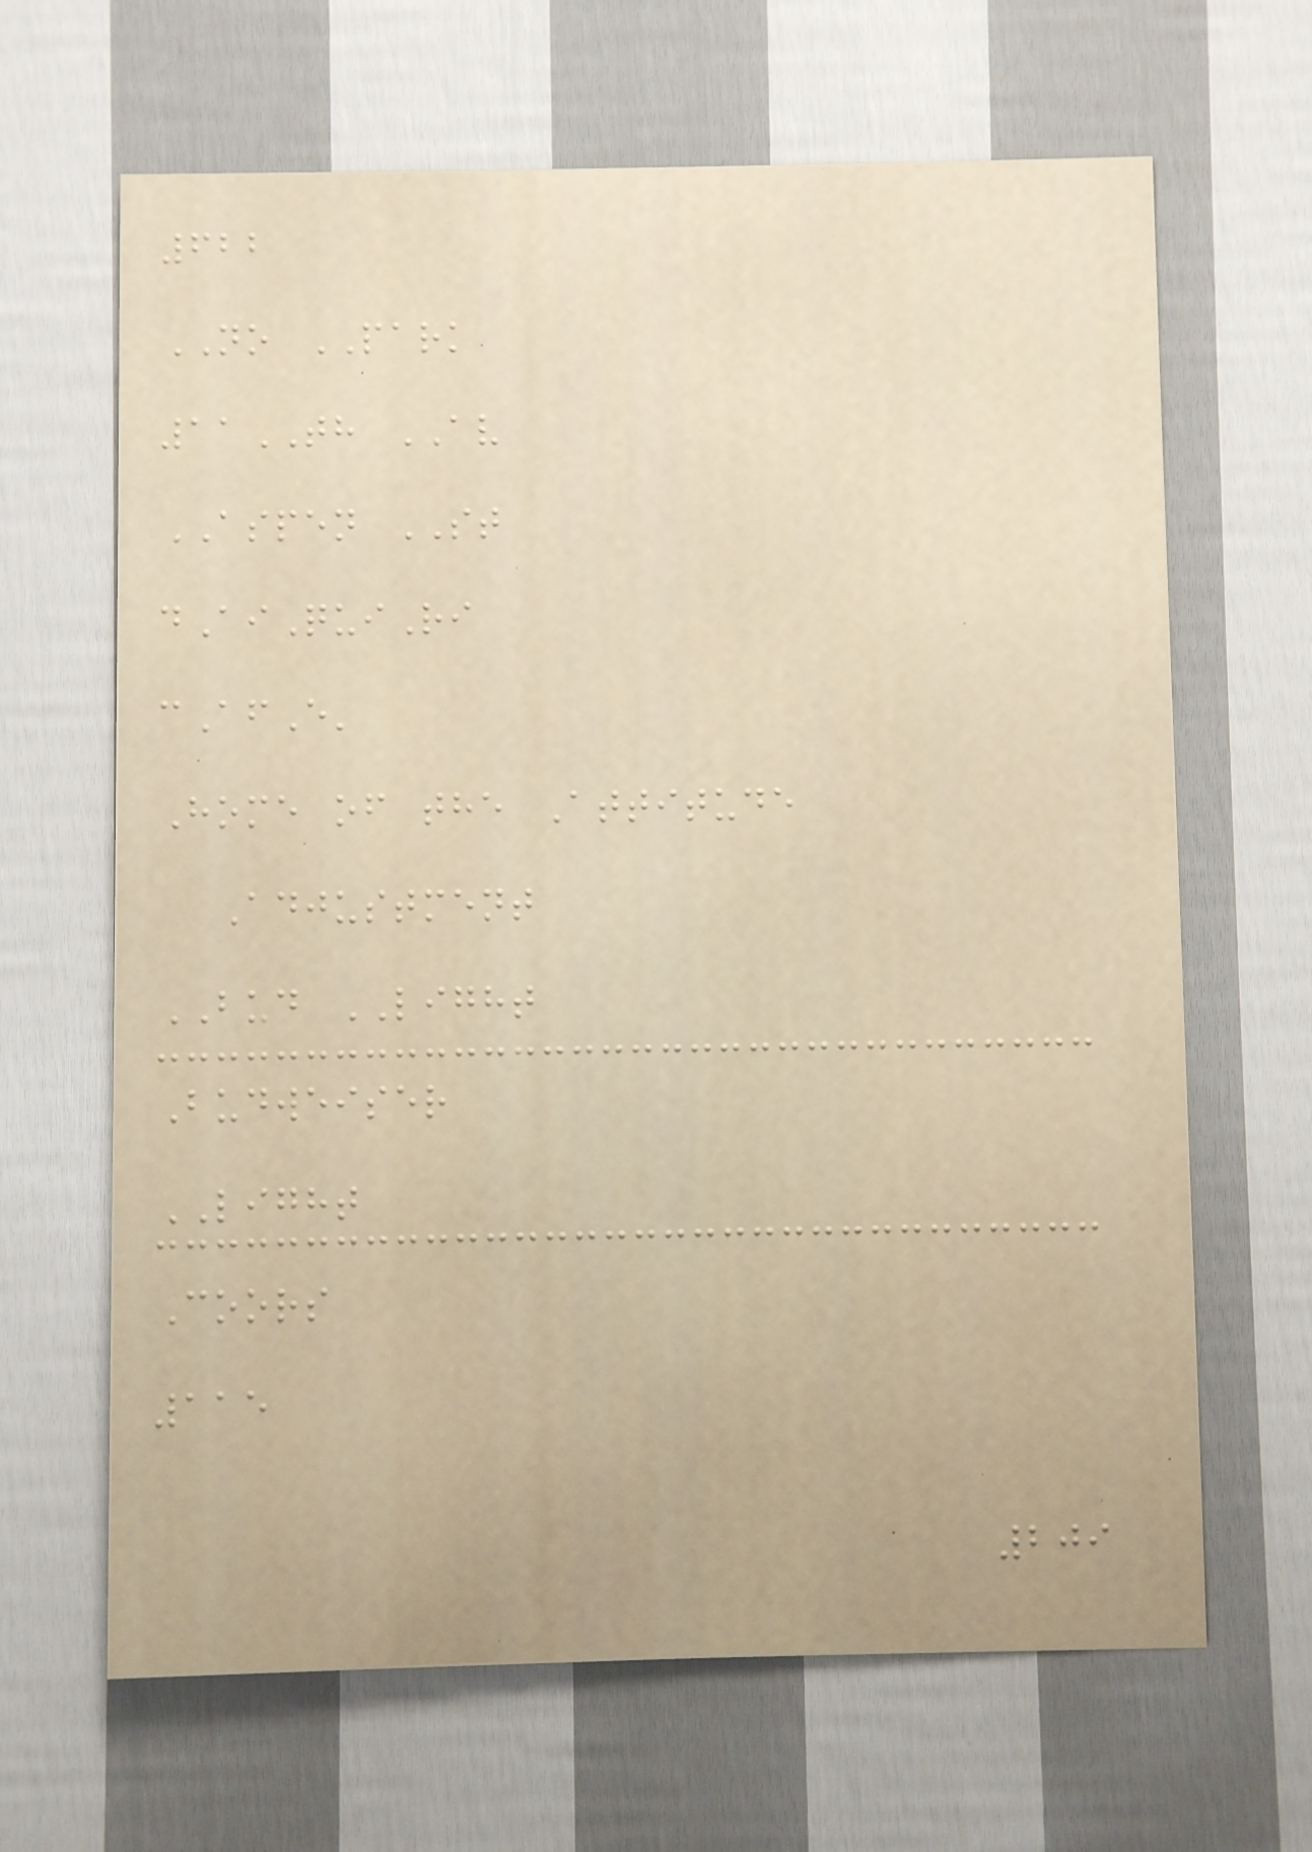622
NO PARK
11TH AV
ASPEN ST
dAiQuiRi
cAfE'
Home of the Attitude
Adjustment
BUD LIGHT
Budweiser
LIGHT
Coors
115
209
